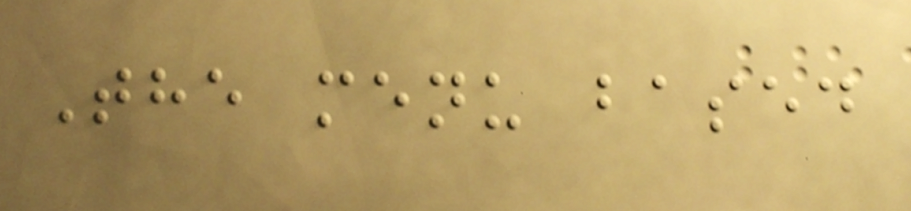The menu based
